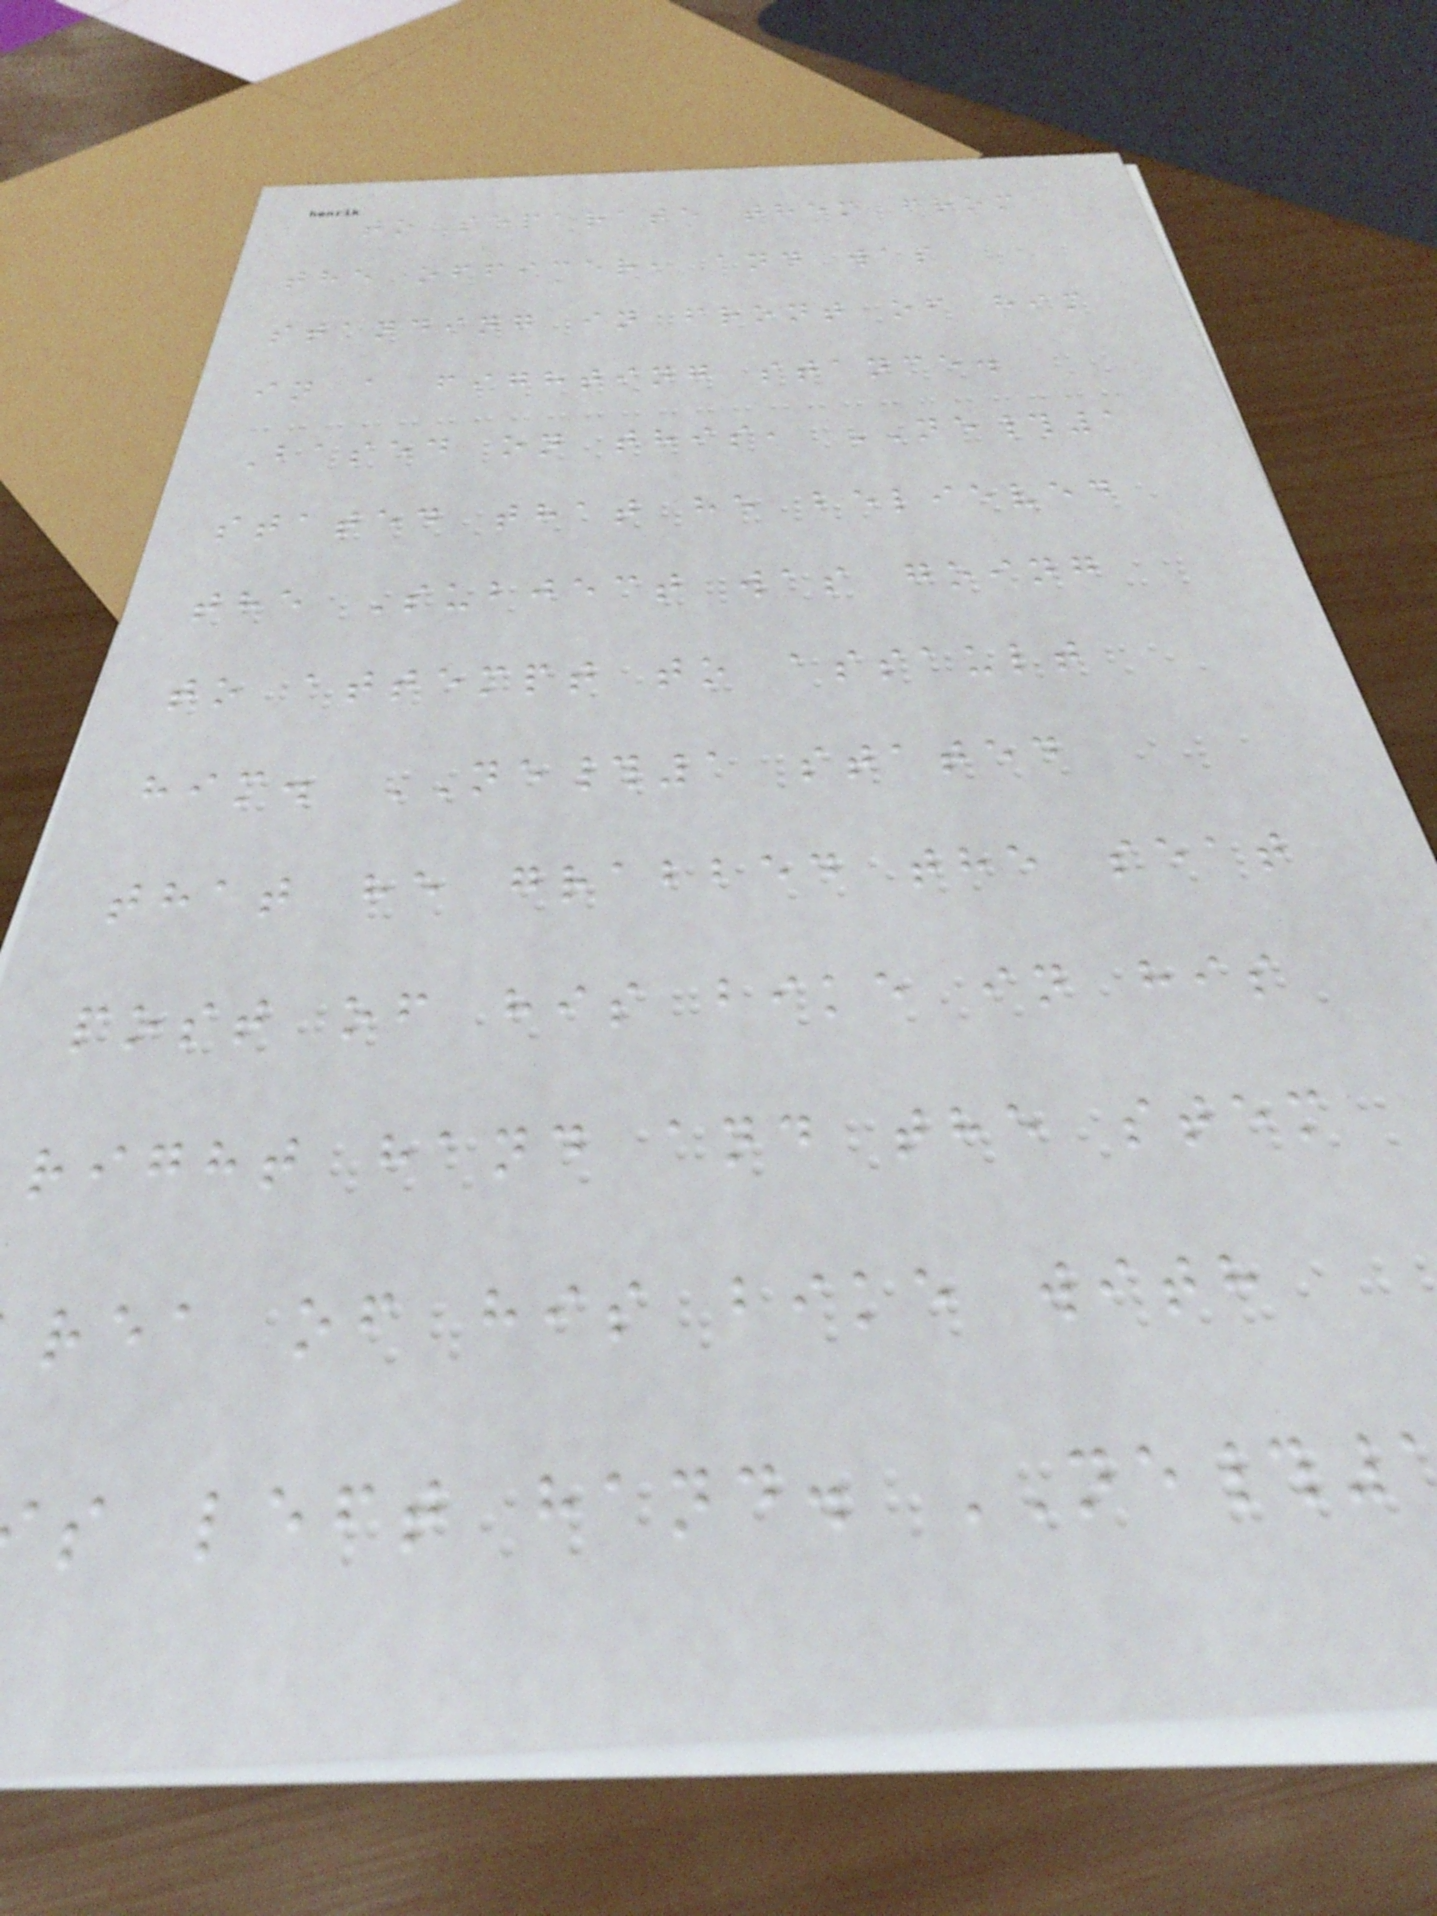to separate them from
the officer, and was
standing in front of him
in a fighting stance.
Based on this, NE#1
stated that he believed
the Subject was going
to attempt to assault
him. NE#1 stated
that he grabbed the seat
post of his bike in his
right hand and the stem
rea of his bike with
s left hand. NE#
